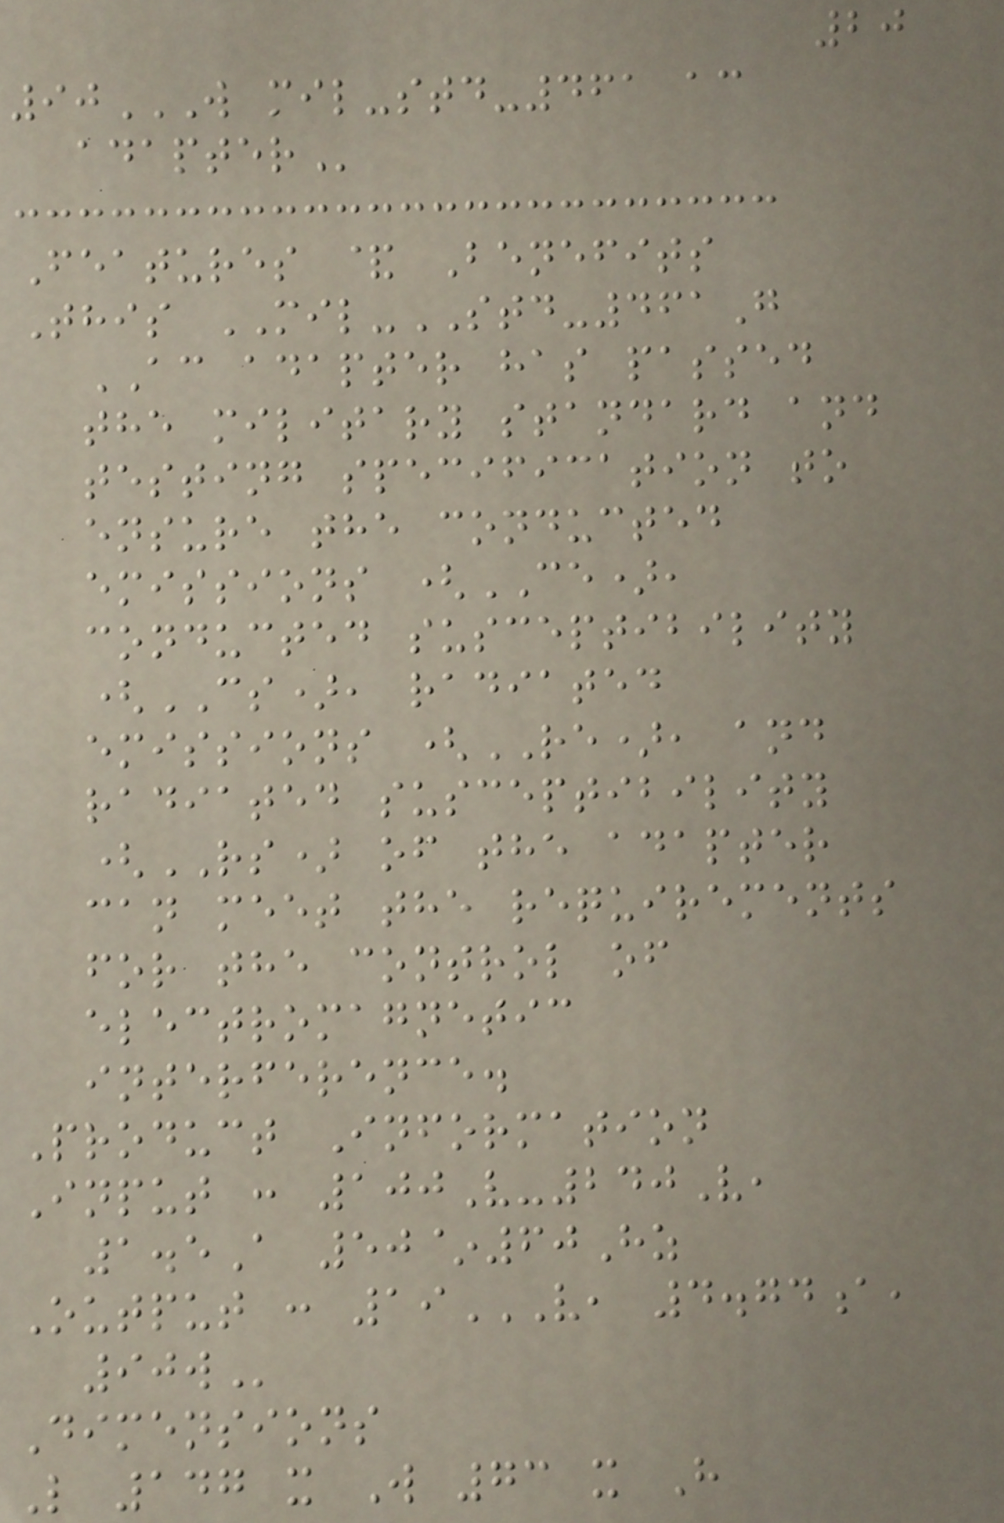20
90W MIL-STD-461 AC
ADAPTER
Features & Benefits
This MIL-STD-461G
AC adapter has passed
the military standard and
testing specification to
ensure the conducted
emissions (CE),
conducted susceptibility
(CS), radiated
emissions (RE), and
radiated susceptibility
(RS) of the adapter
can meet the requirements
for the control of
electromagnetic
interference.
Product Information
Input : 100V-240V,
1.5A 50~60Hz
Output : 19V, 4.74A,
90W
Dimensions
L 147 x W 73 x H
